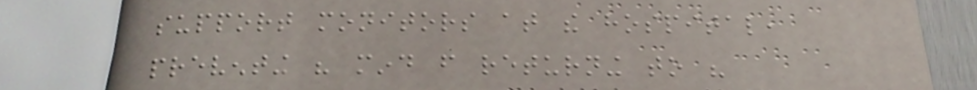support monitors at the hospital,
preventing his mind from returning to his
